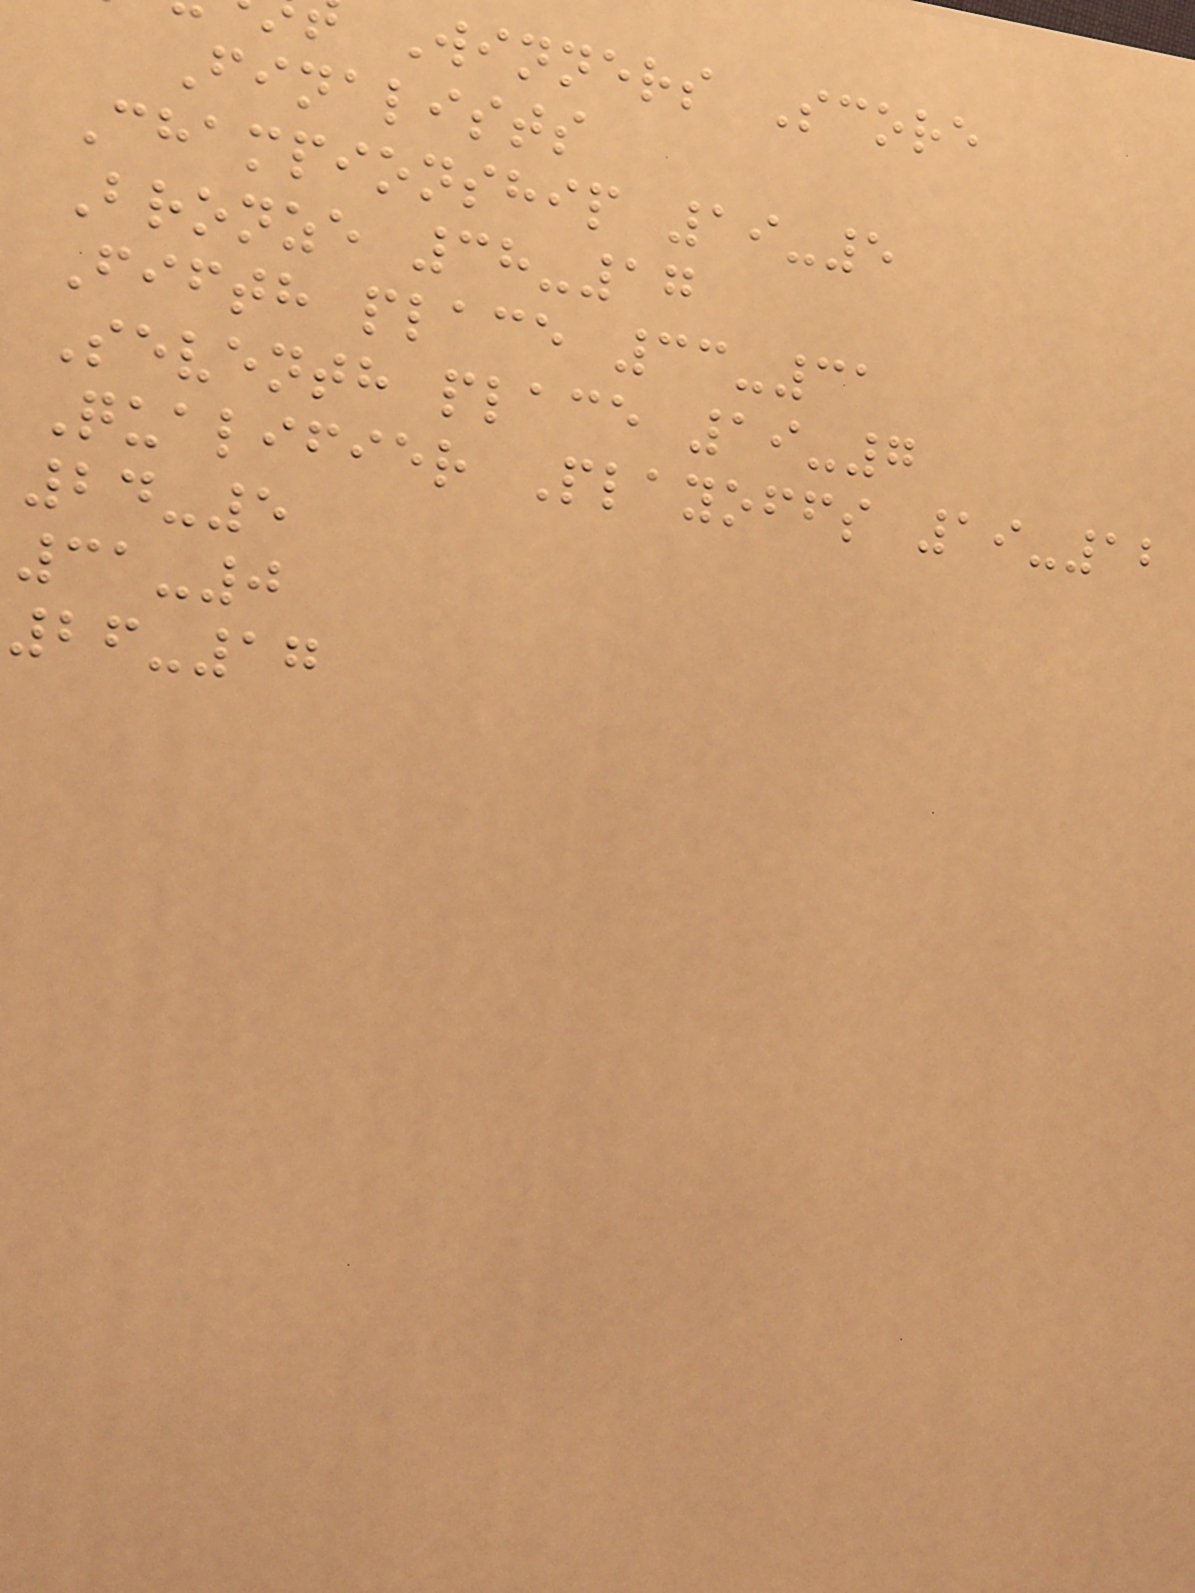Winners Score
Finalists
Championship 19-5
Bronze 38-17
Fifth place 33-31
Seventh place 19-7
Qualifier Playoffs 19-12
24-5
31-0
26-17
